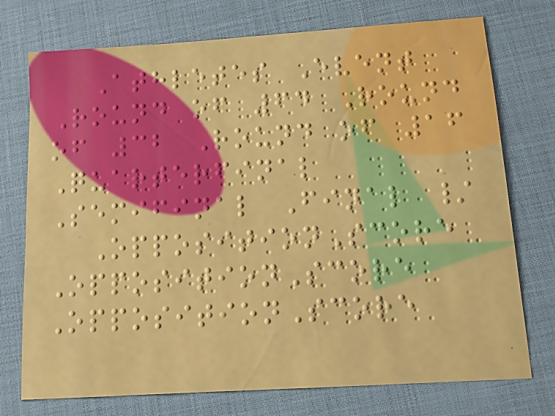Athletes Event
Round of 64 Round
of 32 Round of 16
Quarterfinal
Semifinal Final /
OppositionScore
OppositionScore
OppositionScore
